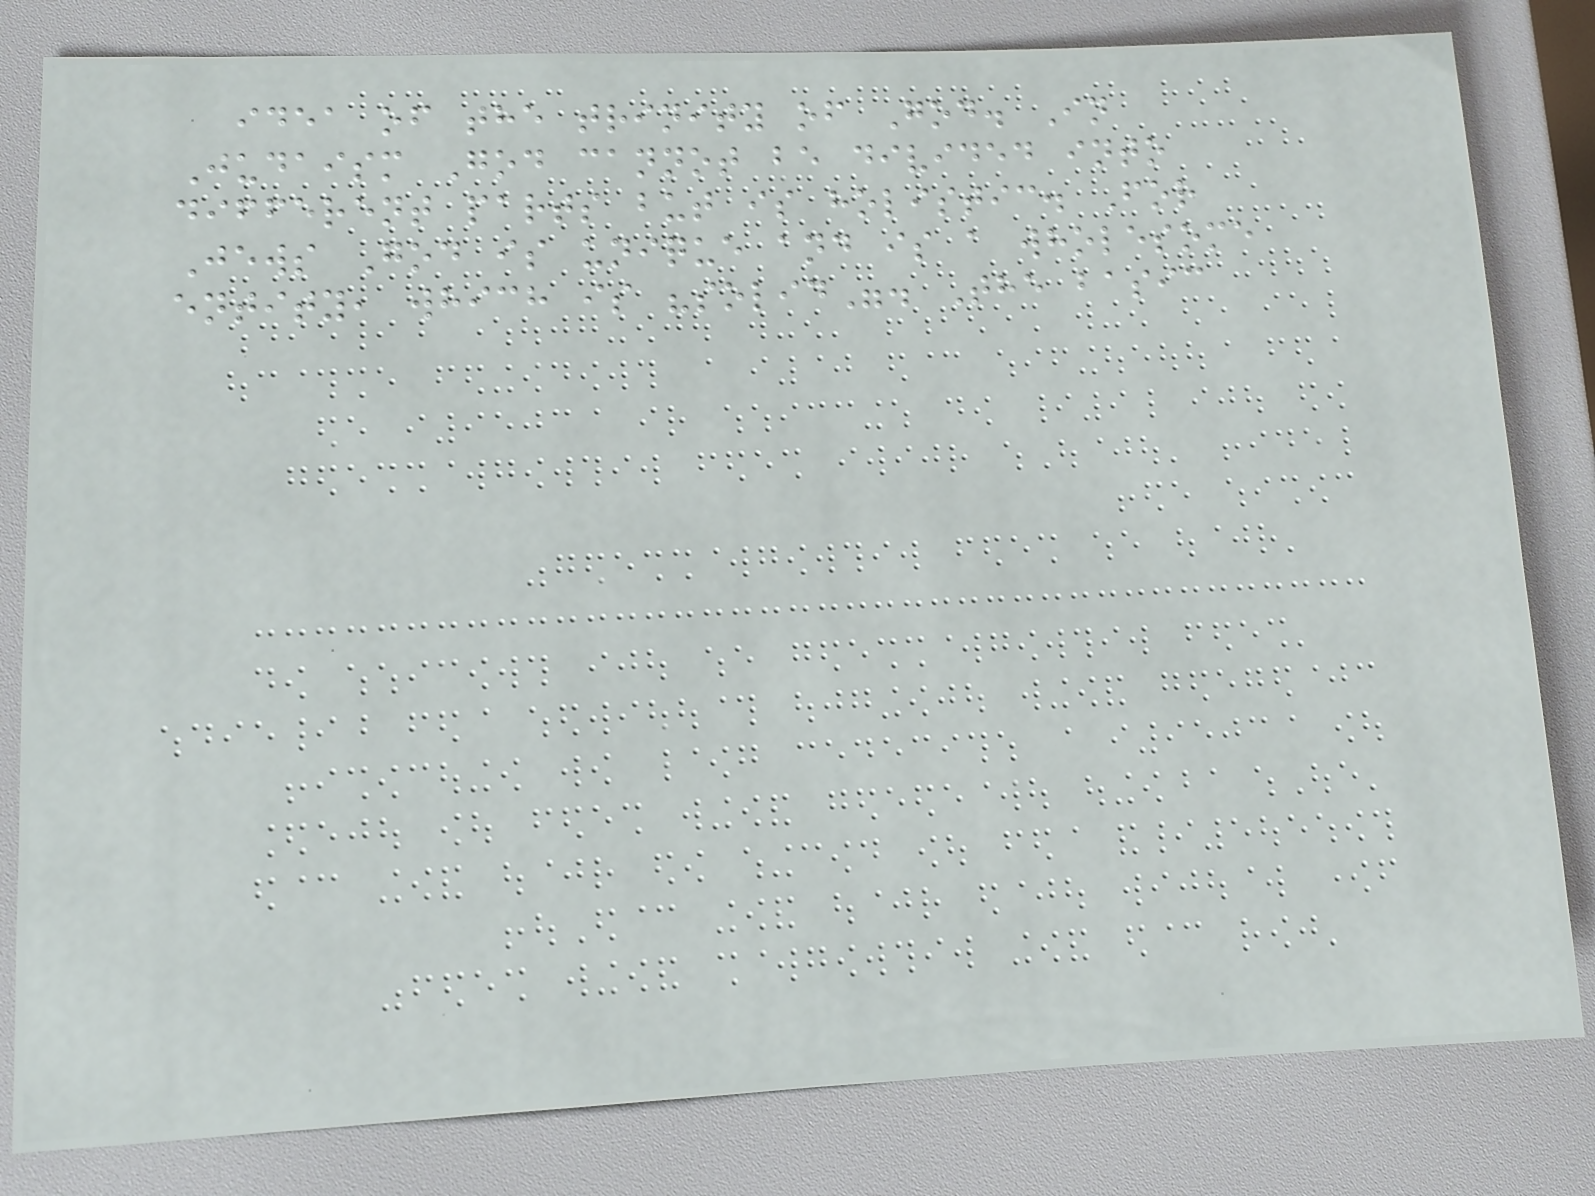idea of the trinity of God. In
Judaism God cannot be divided into
different parts but is holistic. For
Jews God is unique and is a wholesome
entity, which is "solid". The basic
